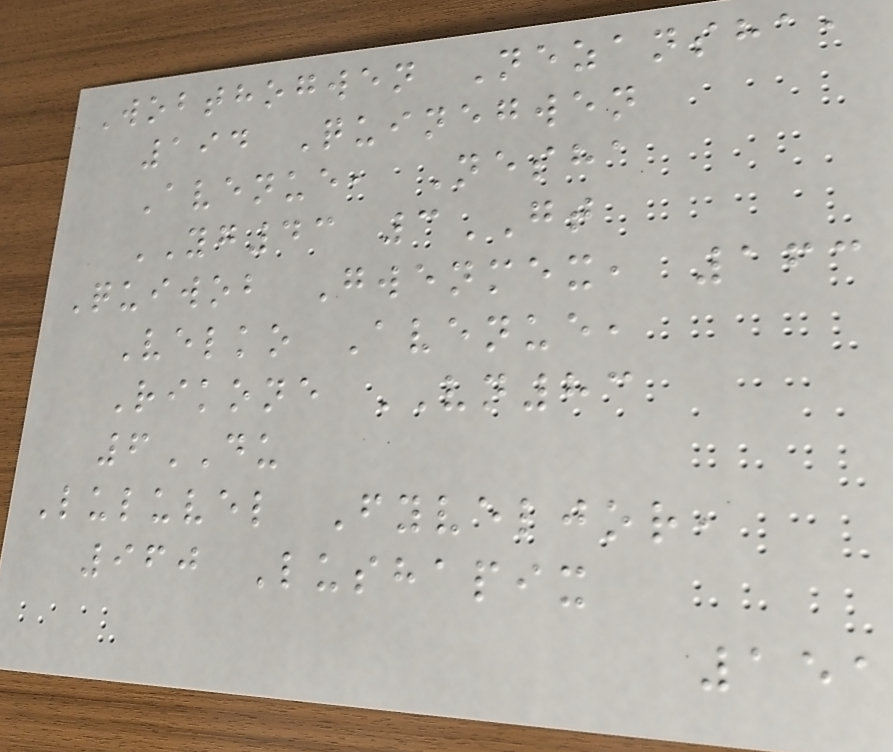Wobthogwen Nezansha,
194 Quinegwen
Avenue, Nesha
YG43 3GT
Quiwob Gwenmex, 163
Velko Avenue,
Rikone VN83
6DU
Luluvel Fyveljor,
960 Lushapix
151
